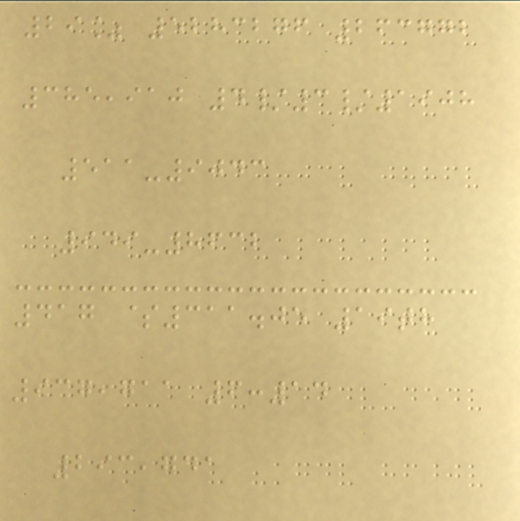29% 5283276 263772
385,910 4/3/1908
511-9043
949-8632
417 $311.05 19th
937,711 6:14
293,741
